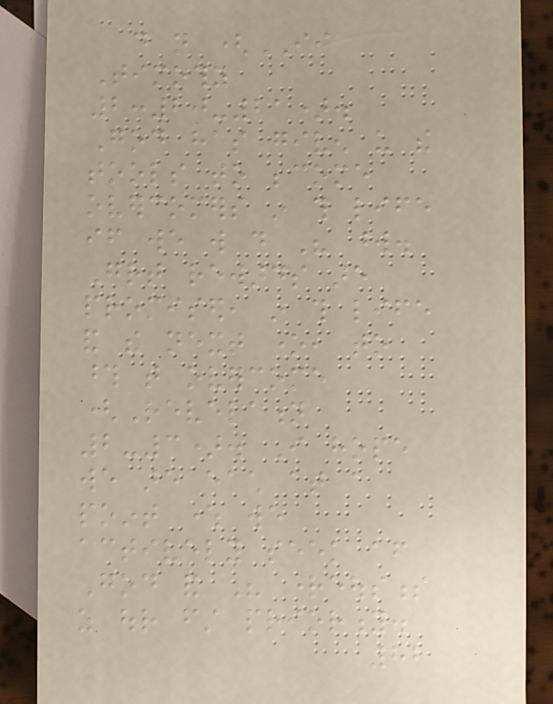do not (II
Timothy
2:20-21).
God has given us the
tools to become
overcomers in this life
if we will do His word.
Great rewards are
promised, in this life
and the next one, to
those that overcome
(Revelation
2-3). I hope
we are each at a
point where we
actively seek after
God and His righteousness
as our first priority.
82
